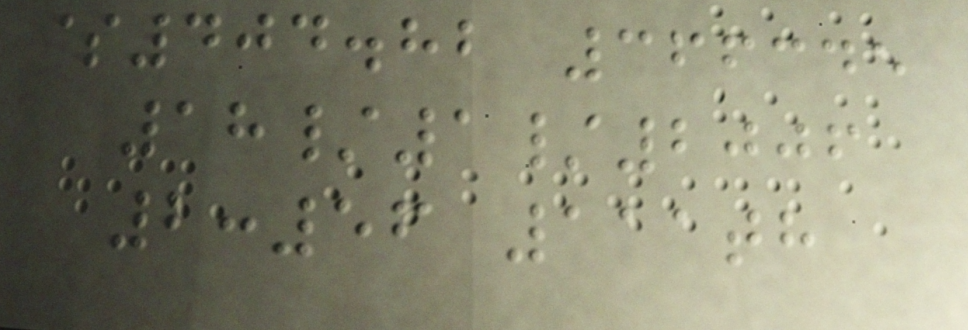$404.82 366345
18/1/2006
2:56 111th
